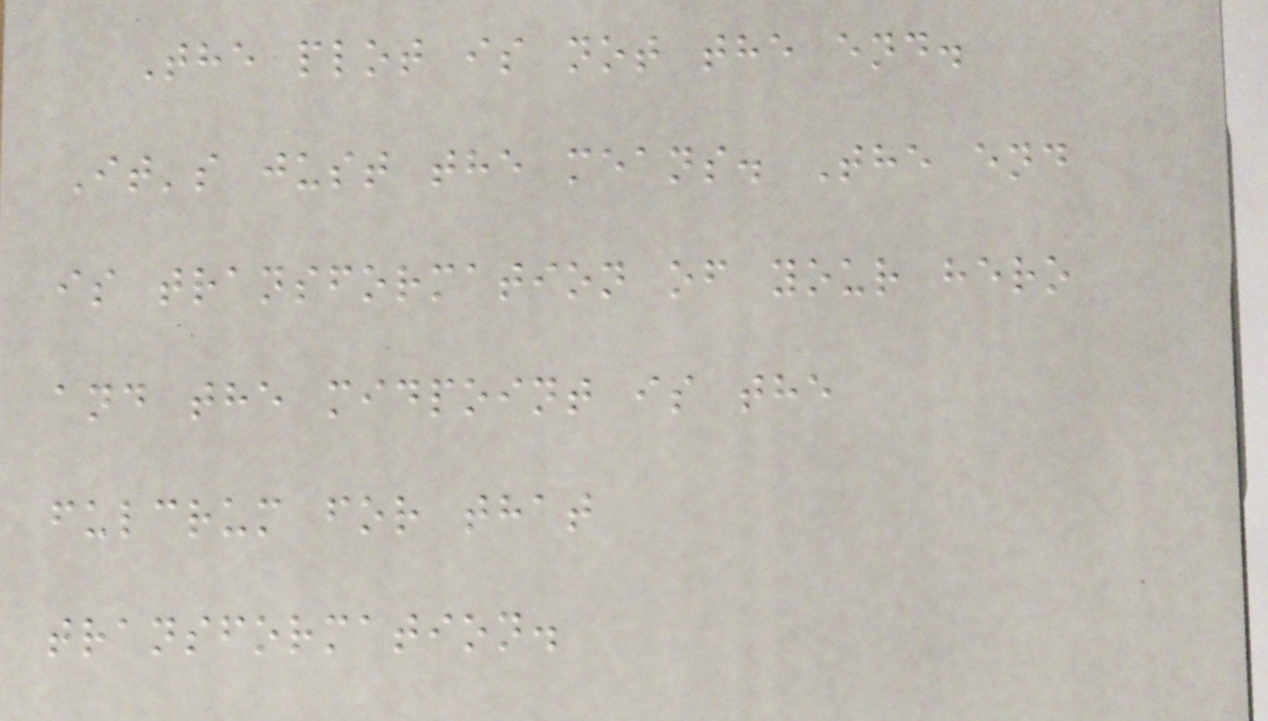The plot is not the end.
It's just the means. The end
is transformation of your hero
and the midpoint is the
fulcrum for that
transformation.
